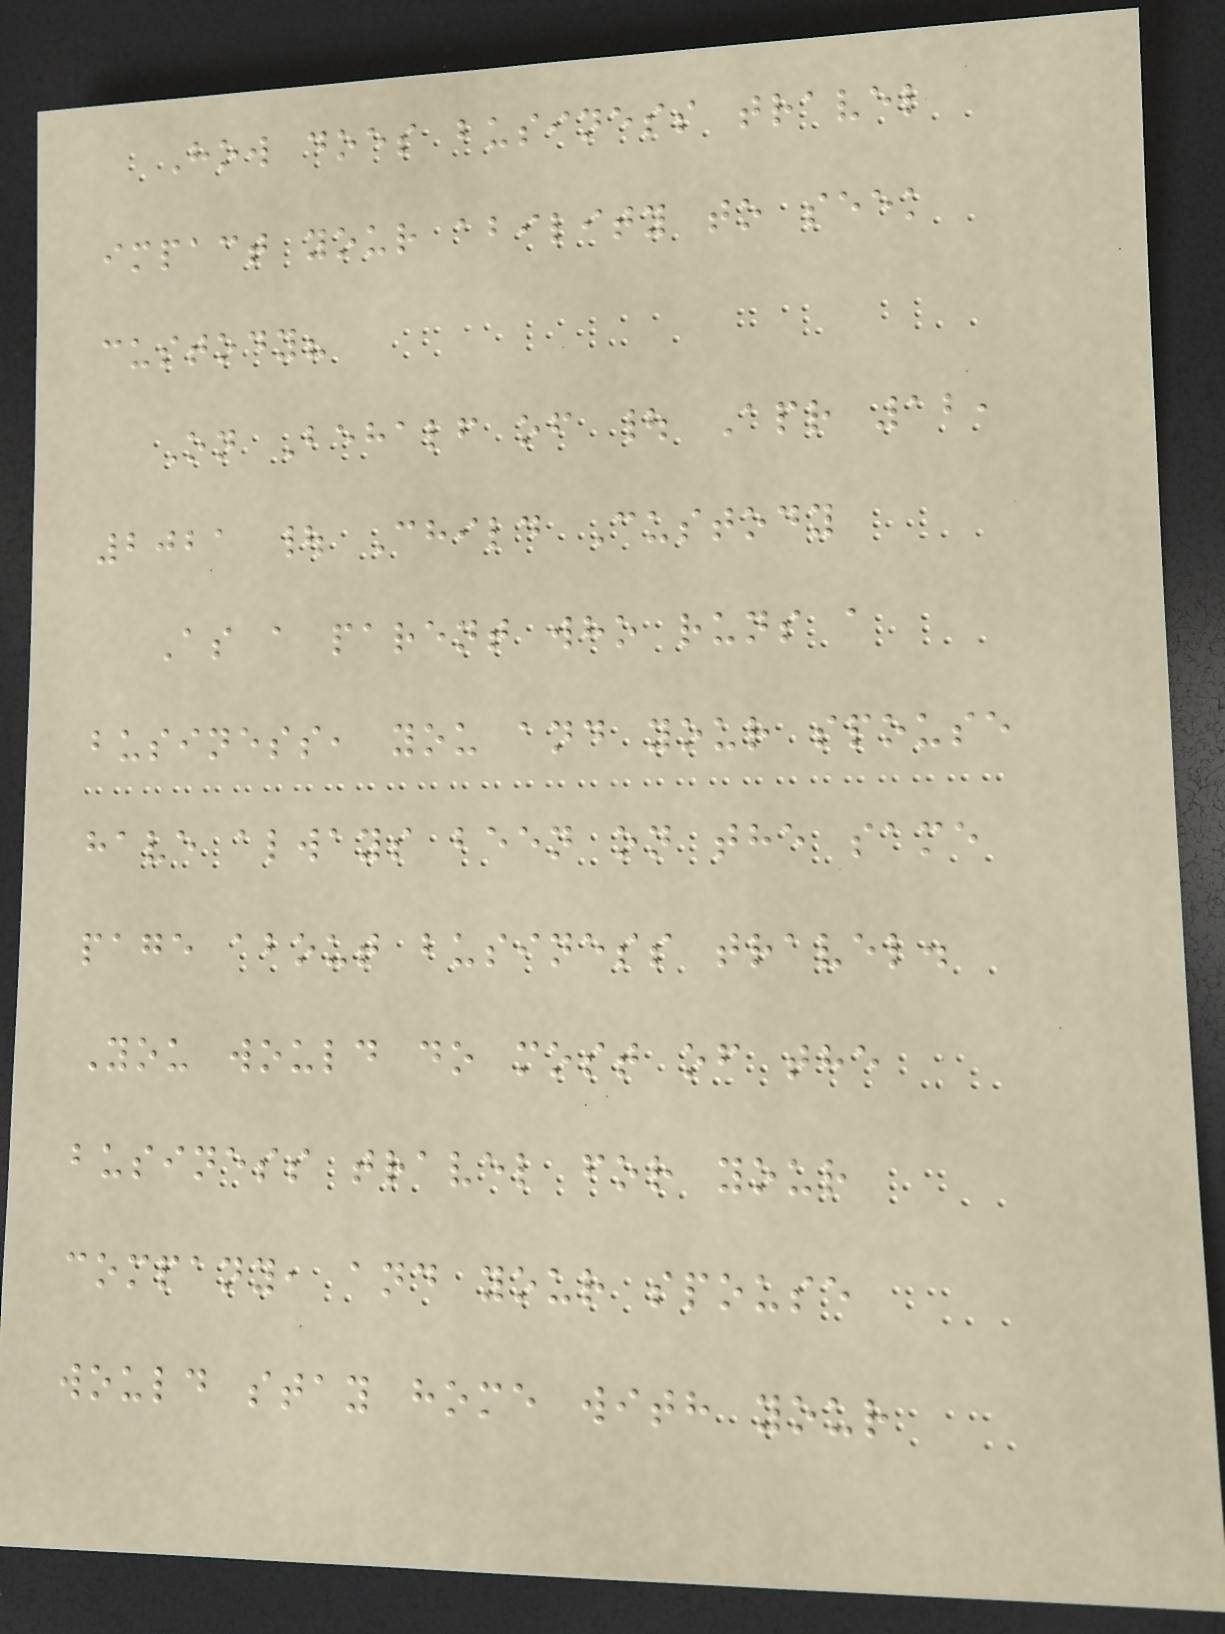How does business travel
impact your ability to seek
custody?
On Behalf of | Apr 12,
2021 | Child Custody
As a parent who runs a
business, you and your spouse
have always been on the same
page about business travel.
You would do most of the
business travel for your
company, and your spouse
would stay home with your
